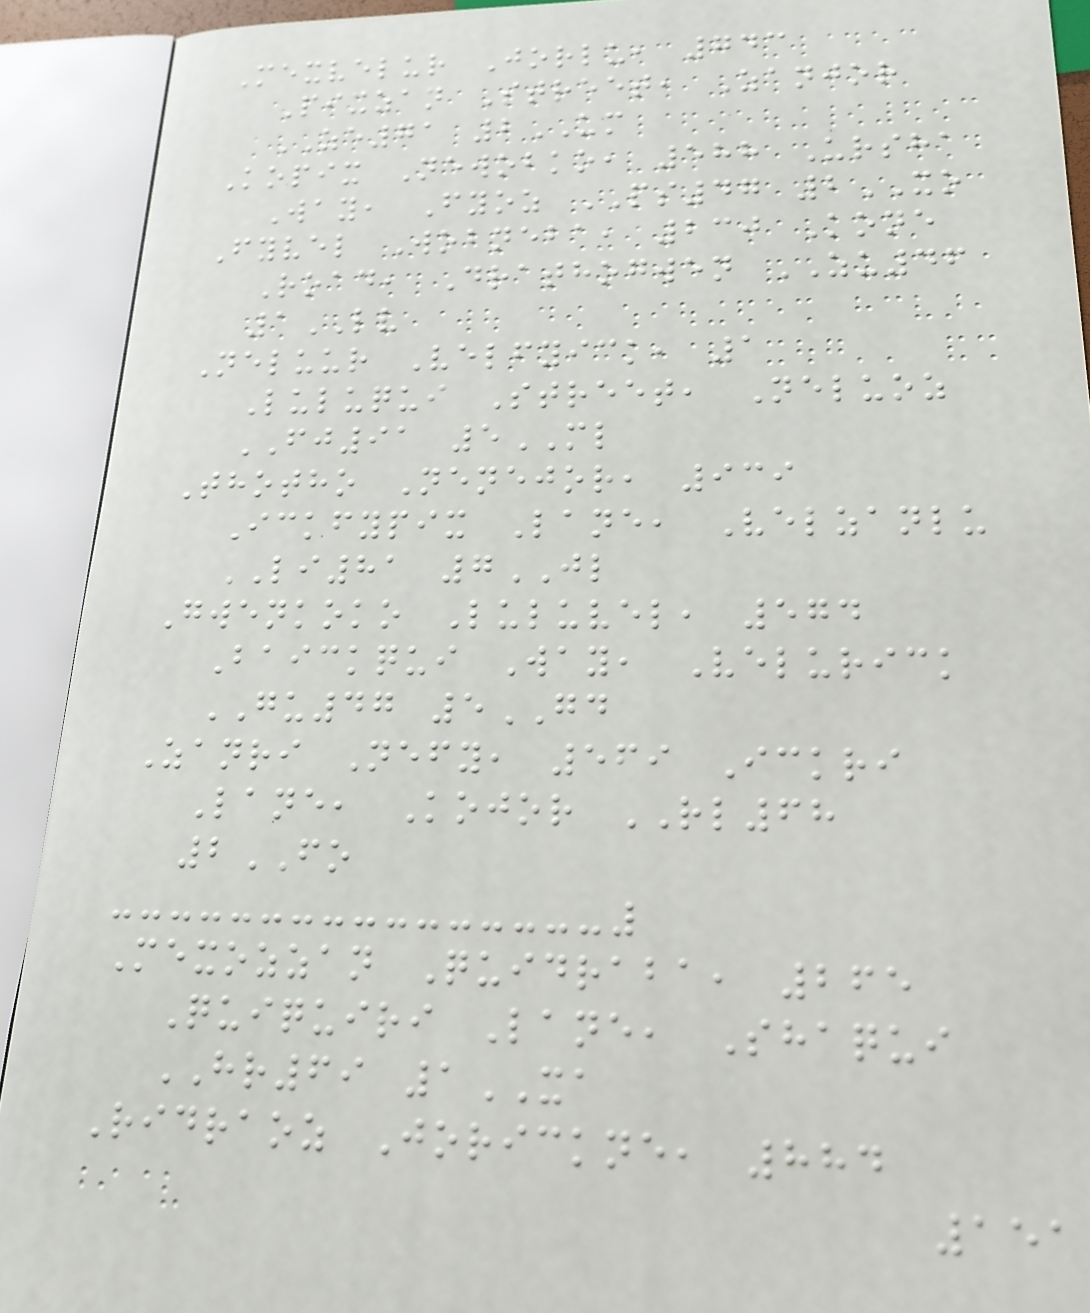Mexvelur Jorlu, 743
Pixzan Street, Zanjor
ZE71 2UM
Kopix Newobko, 588 Ursha
Way, Fyoz PS47 2XO
Fyvel Wobneba, 230 Kone
Road, Drathogwen ZU46
1LV
Neluur Velfyick, 1
Luluqui Street, Neluoz
FJ91 5ML
Thotho Nenejor, 939
Ickfypix Lane, Velzanlu
LI81 7JL
Gwenkoko Luluvel, 574
Baickqui Way, Velurick
GU47 5GD
Zanri Nefy, 569 Ickri
Lane, Kojor RL68
2FO
Mexozzan Quidraba, 265
Quiquiri Lane, Shaqui
HR69 1XA
Ridraoz Jorickne, 884
151
